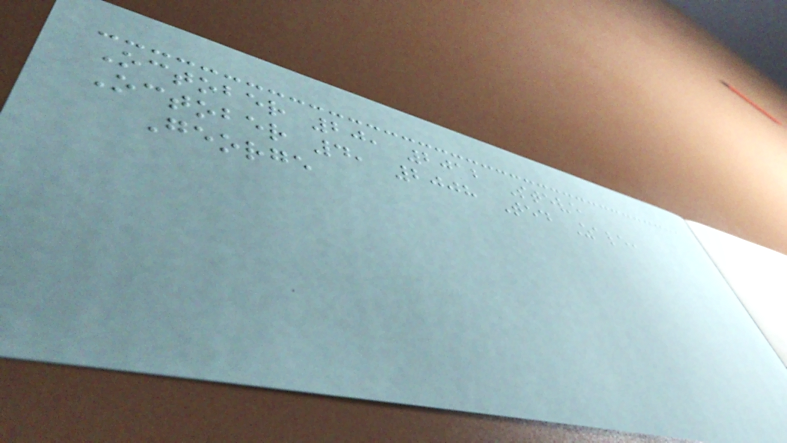October 20, 2012 Steve
October 4, 2008 Ted Zale,
George
